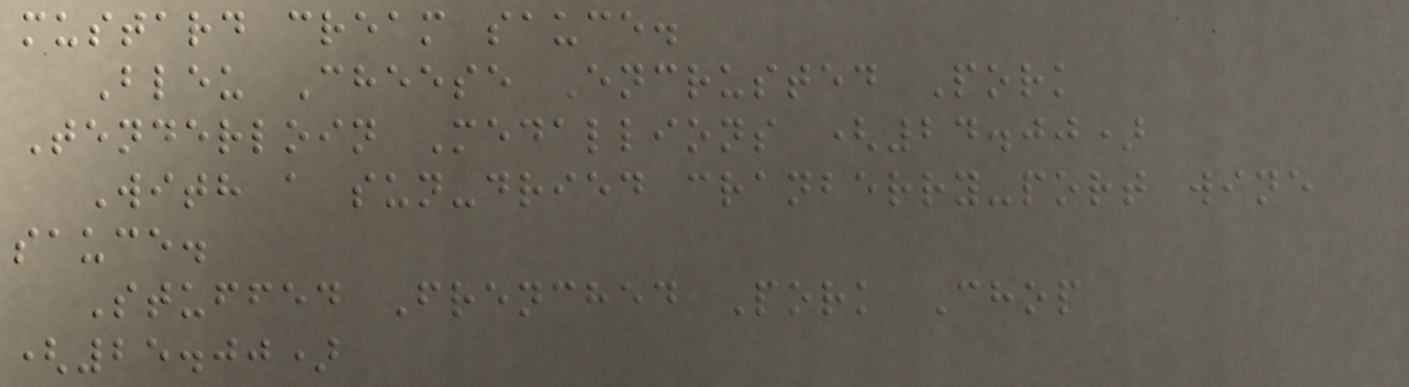mustard cream sauce.
Bleu Cheese Encrusted Pork
Tenderloin Medallions (24.00)
With a sun-dried cranberry-port wine
sauce.
Stuffed Frenched Pork Chop
(25.00)
